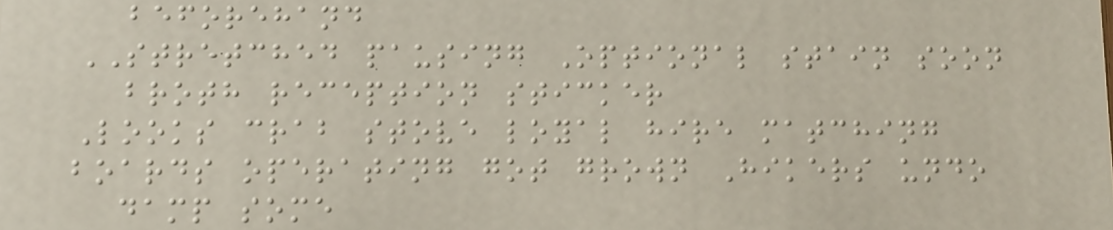beforehand
STRETCHED pausing Optional stain soon
broth reception sticker
Looks crab stove loyal hire matching
boards operating got grown Hikers undo
damp some
